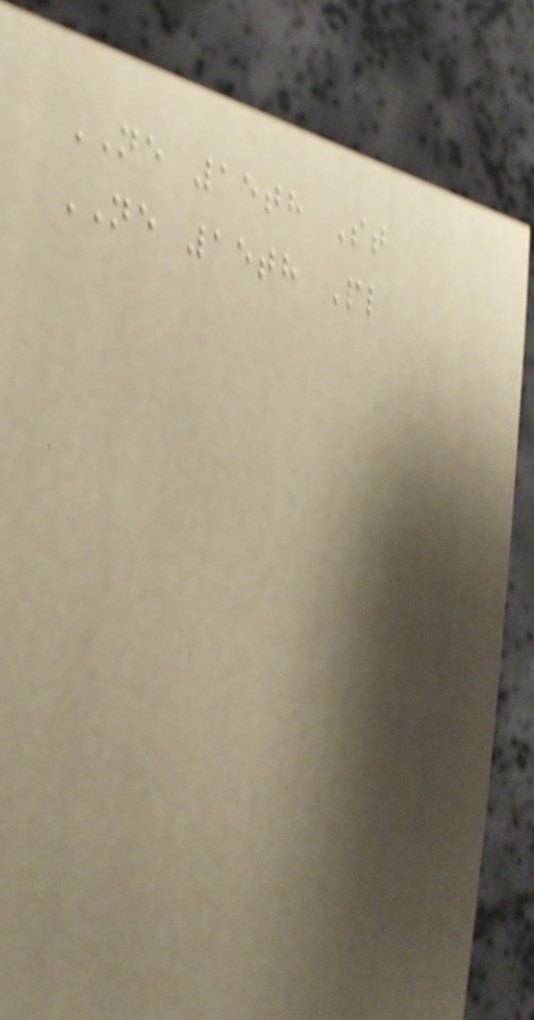NE 15th St
NE 15th Pl
